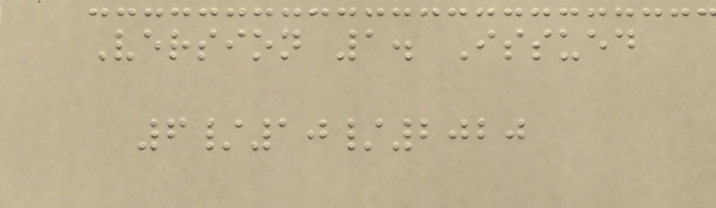Version 1. Issued
6/10/2020
